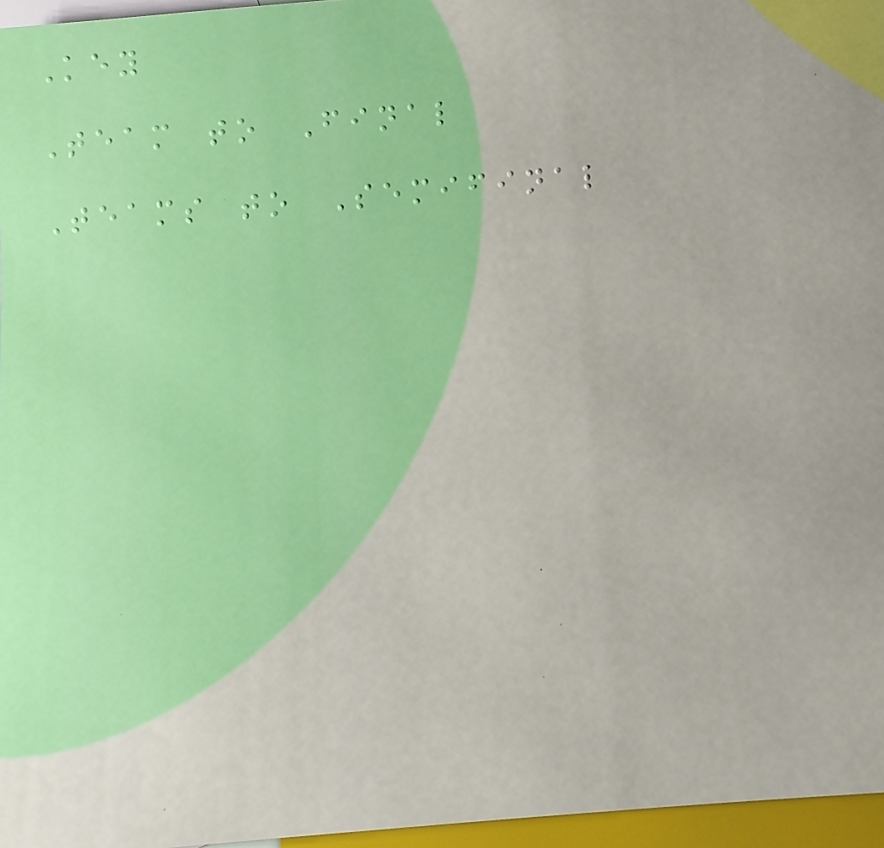Key
Team to Final
Teams to Semifinal
